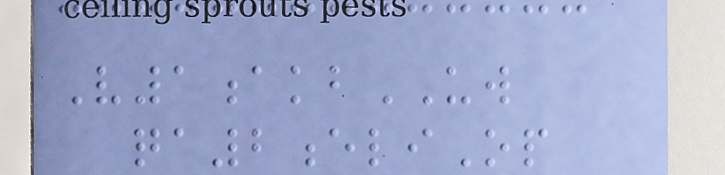V1akbUW
qa2eliOp
